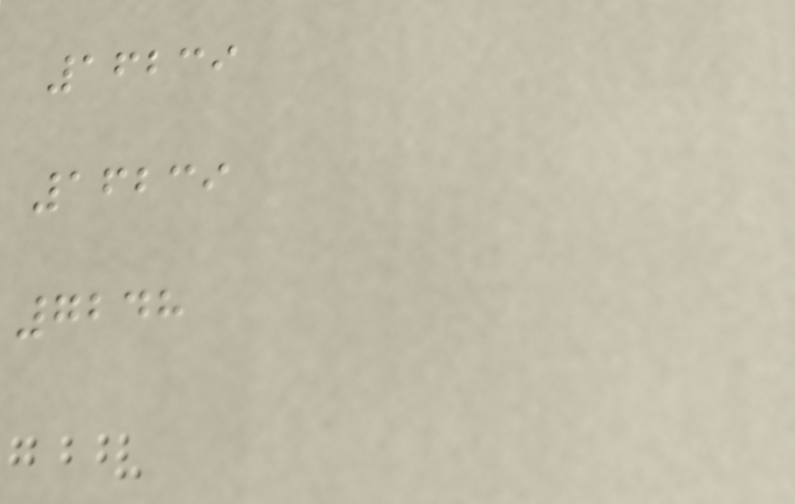16239
16239
7248
